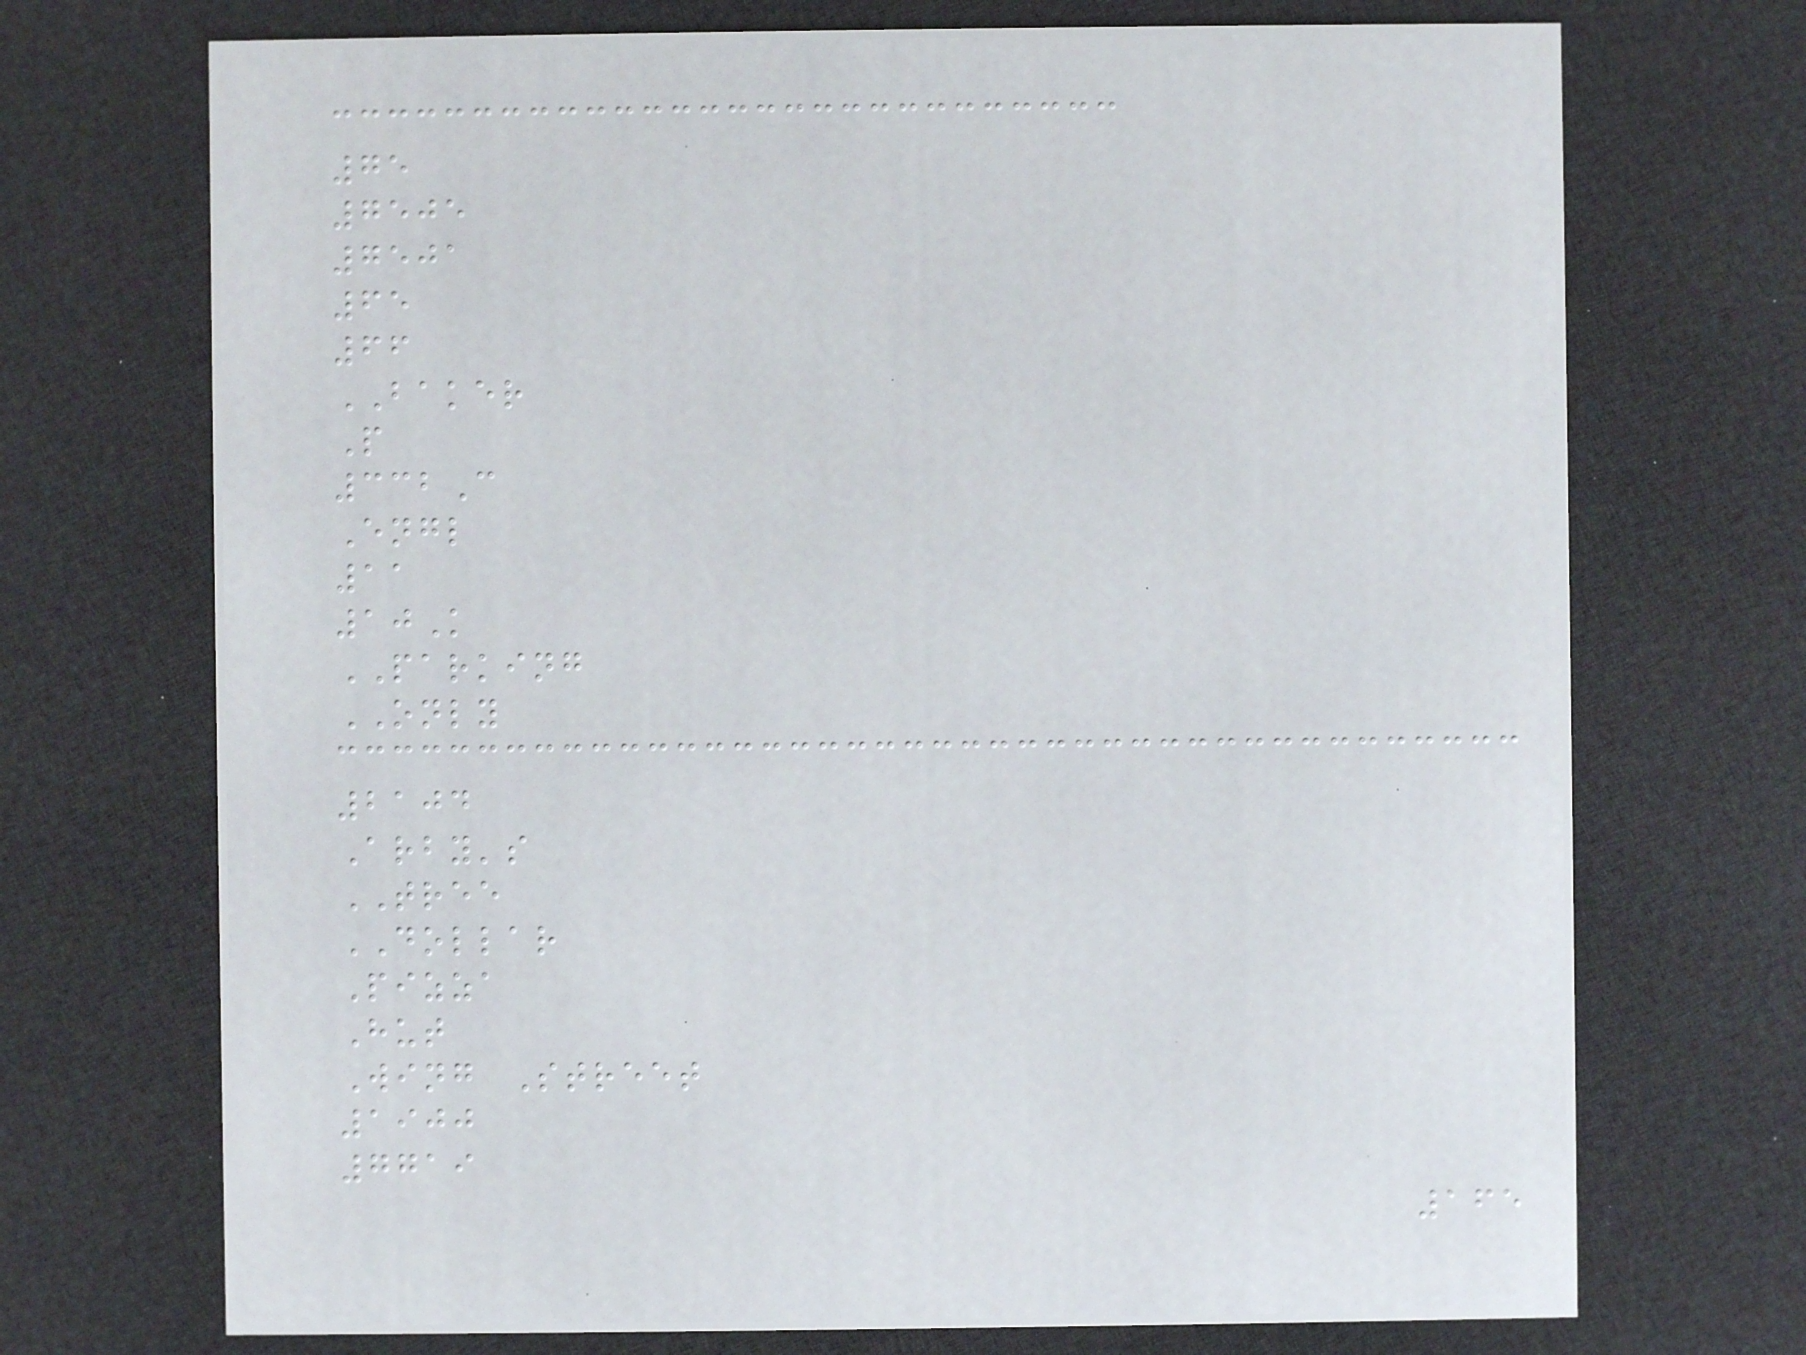75
7505
7501
65
66
BAKER
P
332C
Engl
11
10K
PARKING
ONLY
2104
Arby's
TREE
DOLLAR
Pizza
Hut
Wing Street
1900
7719
165
